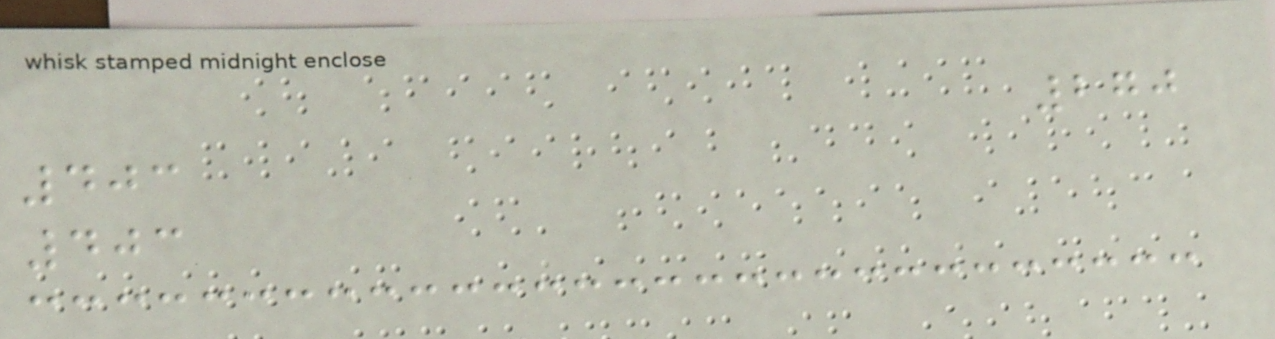270
403
403
